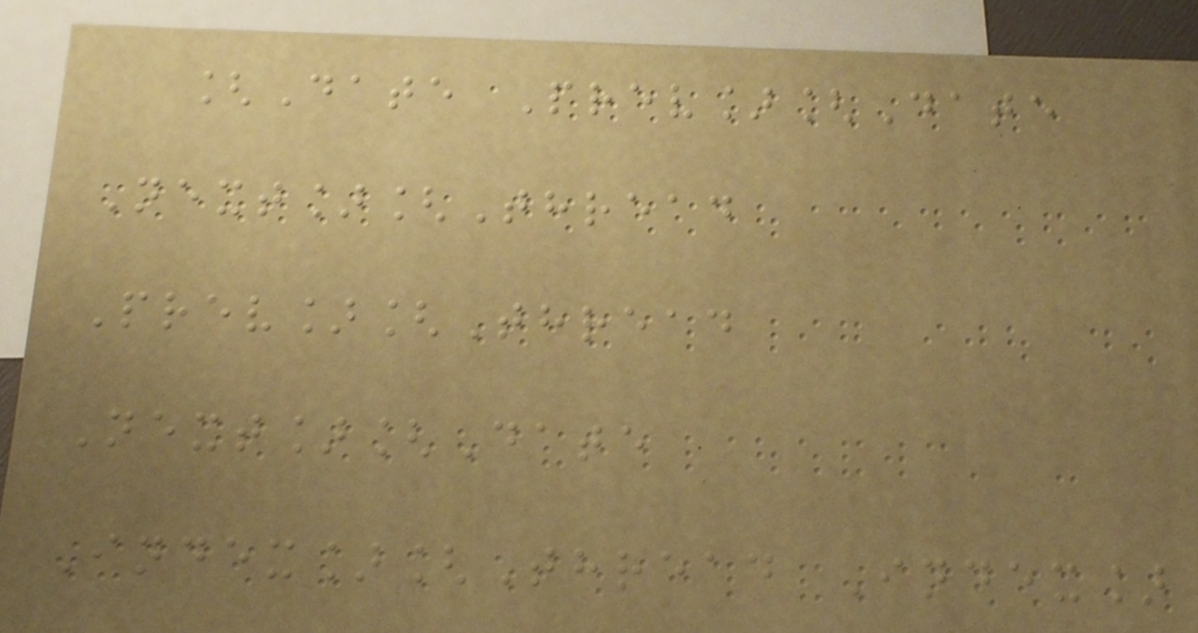[Date Prev][Date
Next][Thread
Prev][Thread
Next][Date
Index][Thread Index]
